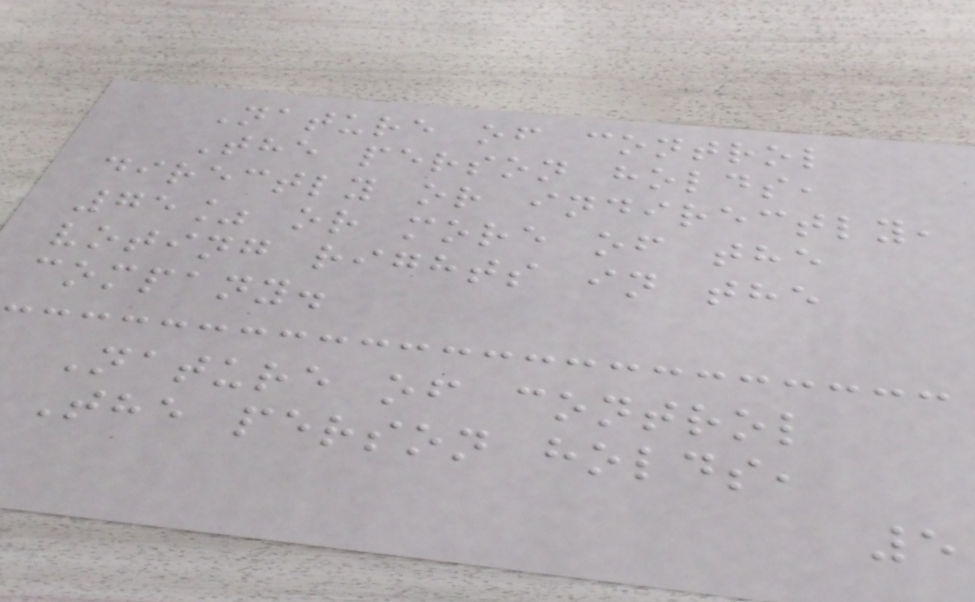Nature of control
The person holds,
directly or indirectly,
75% or more of the
voting rights in the
company.
Nature of control
The person holds,
5
